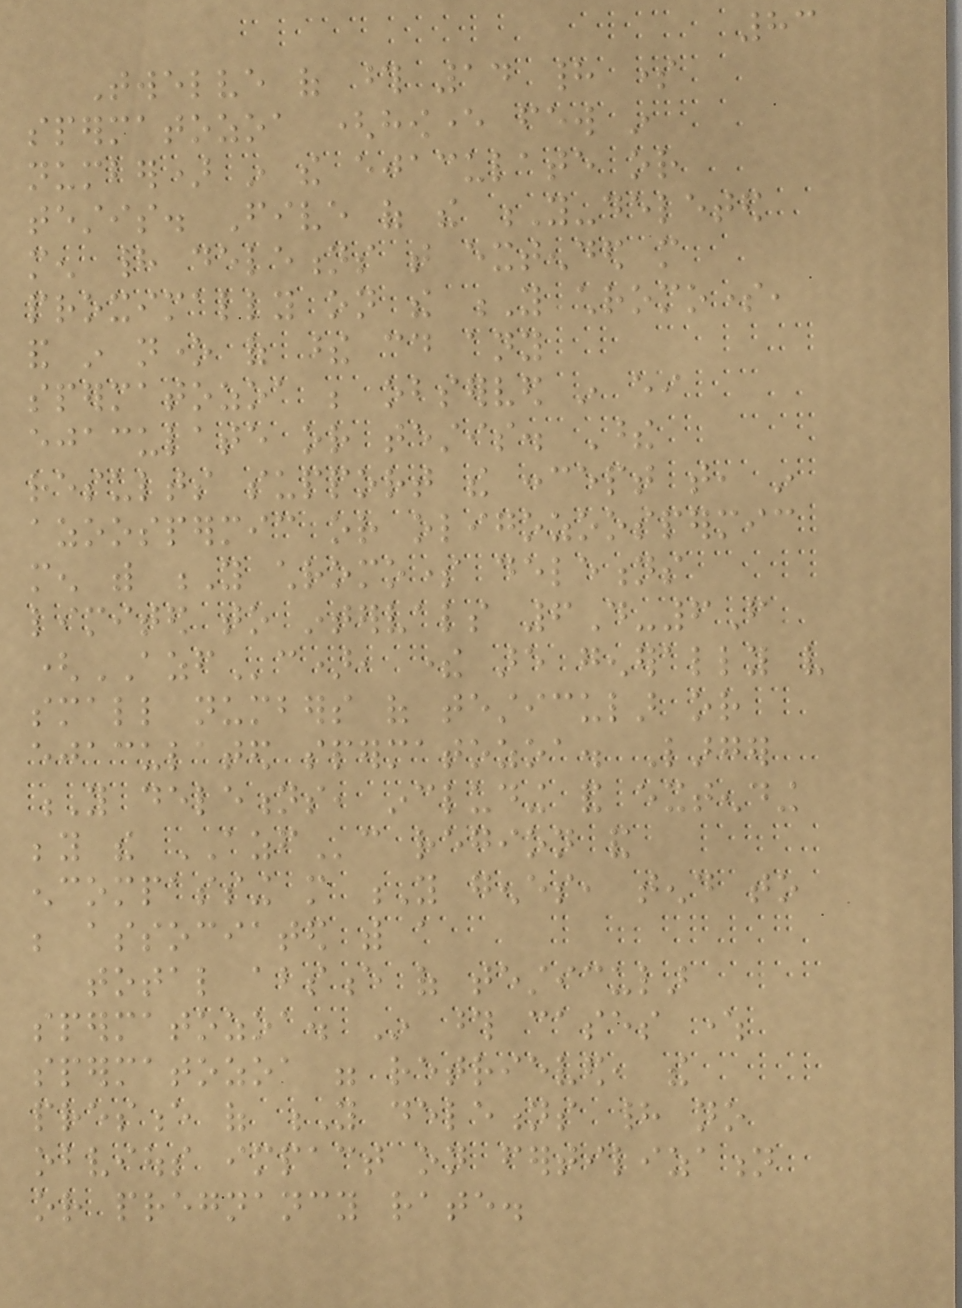83
Twelve of those 14 had some
spermatozoa (however few in
number) in the ejaculate or
testis. Five of the Y-deleted
men had deletions that extended more
proximally on the Y chromosome,
and in none of these could any
spermatozoa be observed in either
ejaculate or testis. These
results support the concept that, in
azoospermic or oligozoospermic
men with Y chromosome deletions
limited to intervals 6D-6F
(AZFc), there are generally very
small numbers of testicular or
ejaculated spermatozoa. Larger
Y deletions, including and extending
beyond the AZFc region and
encompassing more Y genes, tend to
be associated with a
total absence of testicular
spermatozoa. In those cases where
spermatozoa were retrieved, the
presence of Y deletions had no
obvious impact on fertilization
or pregnancy rate.
